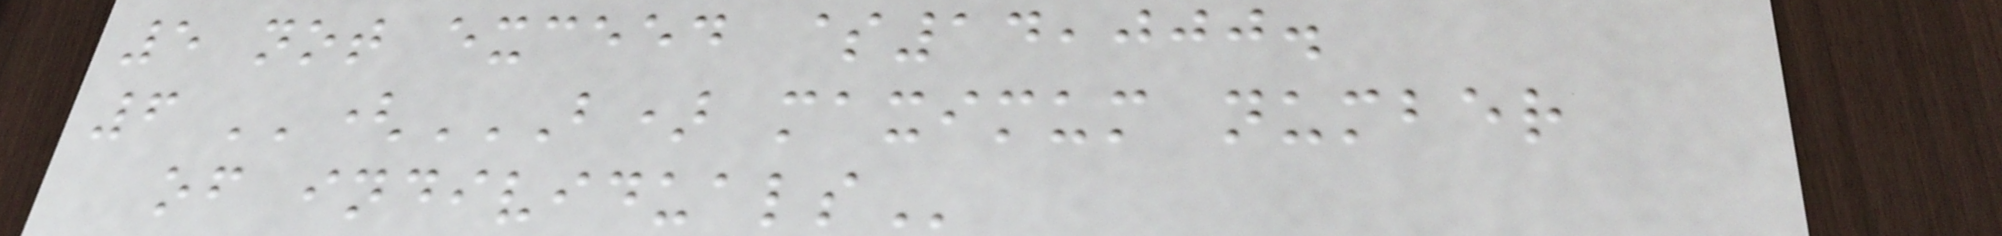5 not exceed $14,000.
6 ''(B) MAXIMUM NUMBER
OF INDIVIDUALS
